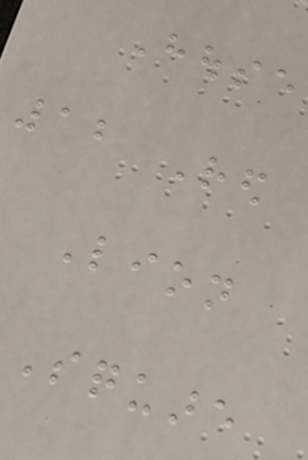House
12 Red
Lion
Square
